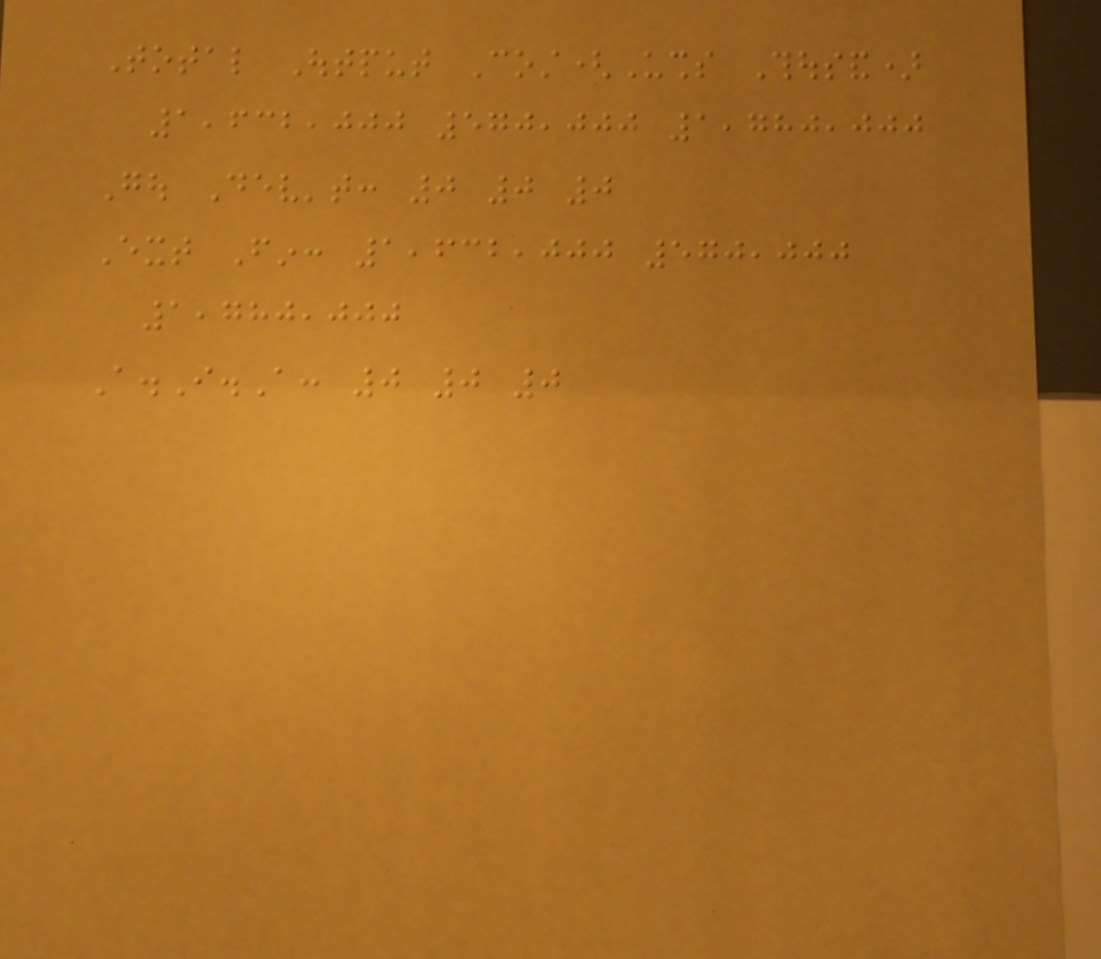Total Output Cost(Ushs Thousand)
1,632,000 570,000 1,780,000
Gou Dev't: 0 0 0
Ext Fin: 1,632,000 570,000
1,780,000
A.I.A: 0 0 0
